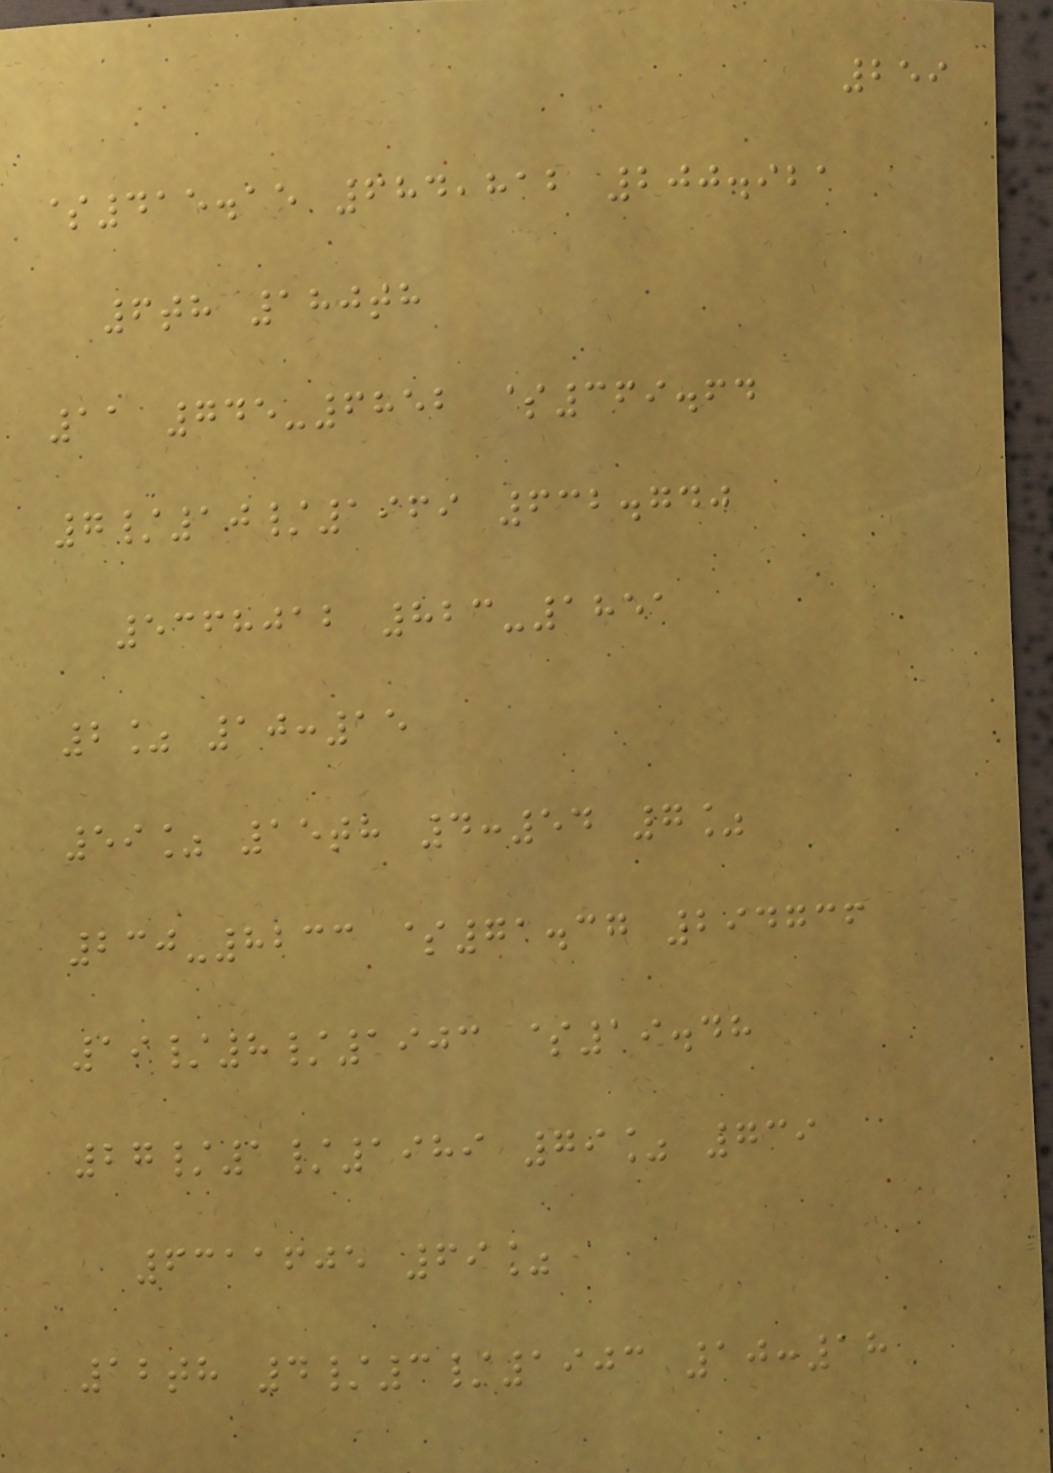259
$415.15 684,812 200.921
6th 180th
11 745-6852 $369.64
7/10/1969 632.740
5368012 823-1851
2% 10:15
59% 15th 4:54 7%
230-8233 $71.37 294736
19/8/1903 $19.48
27/1/1989 79% 739
6311605 69%
12th 4/3/1903 10:18
